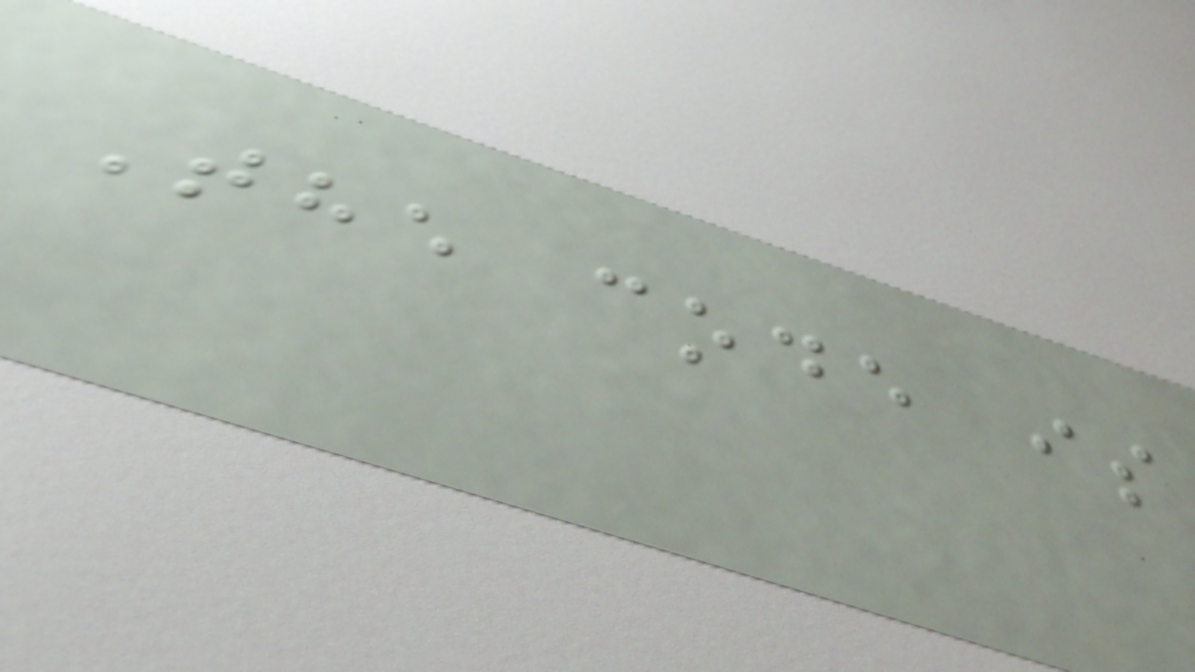The code is
